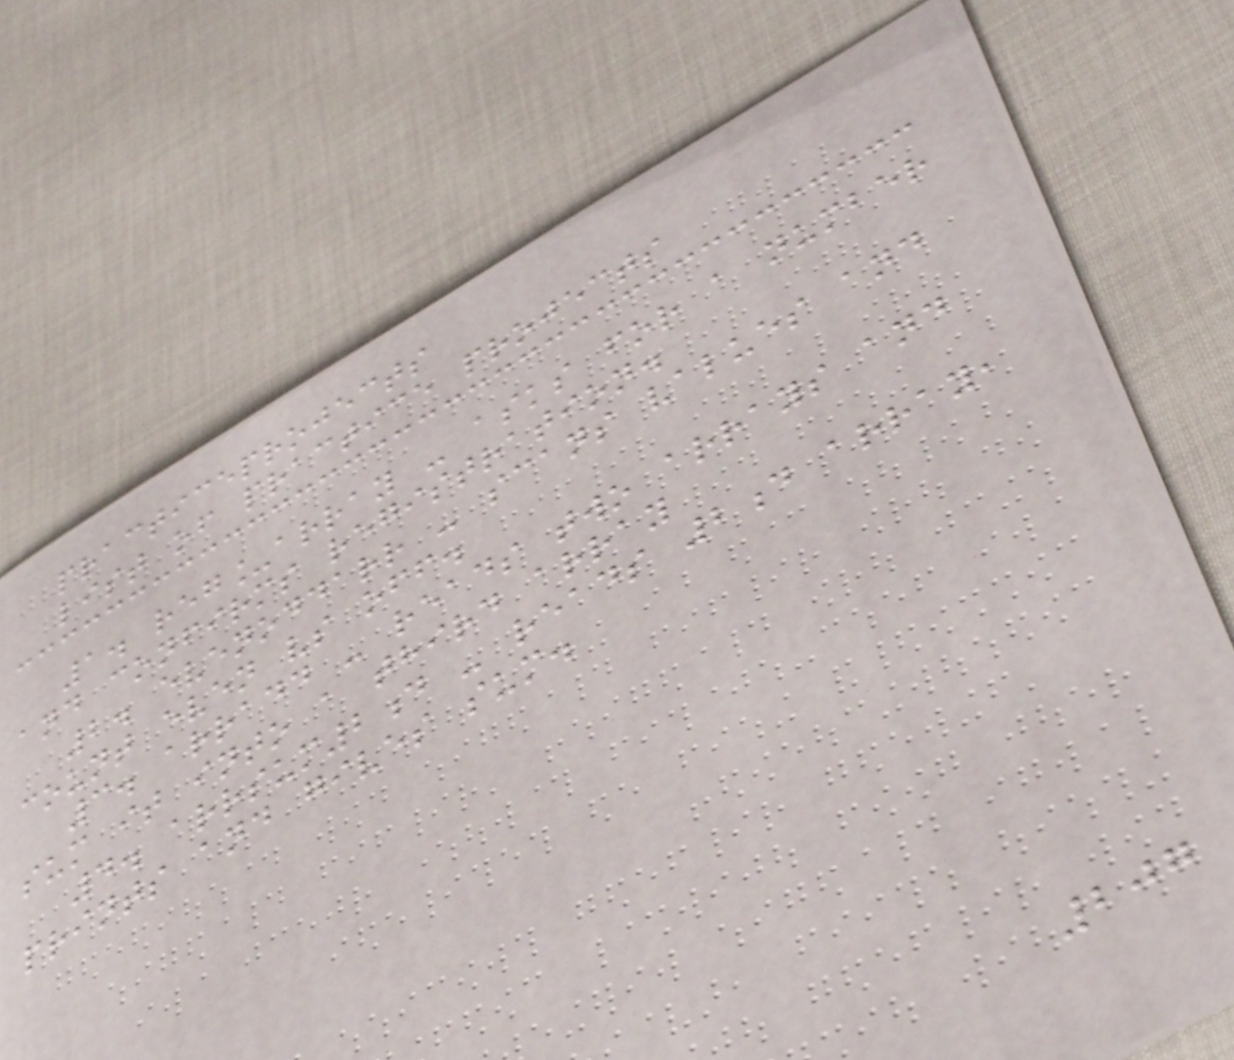practiceprojects
list of practice projects
1. reg_array - asks for a number
and confirms registration.
2. evenoddarr - scans values and
count even vs off.
3. arradd - reads two arrays and
sum it into a third array
4. arrsum2d - reads 2d array,
prints and gives sum.
207
